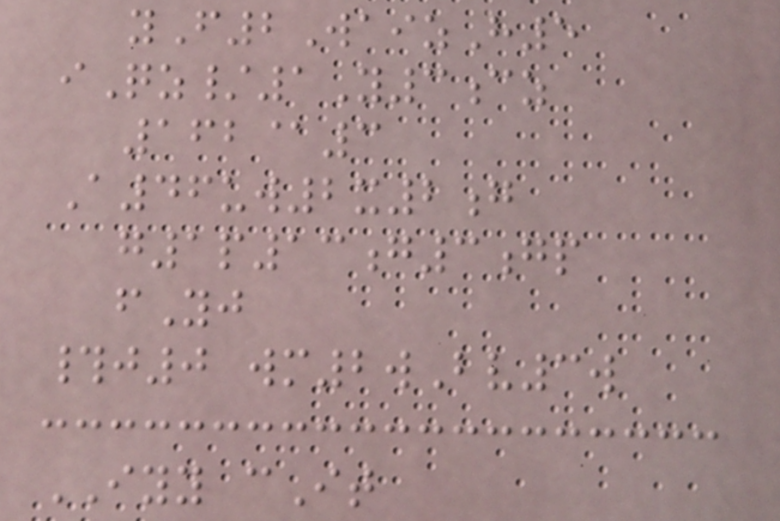yF2WaizH5
iQz/1Y3cz
162@3
A46uw2x2g
g1p13g3gp
fYj
#j0 wm2wBv3w
IYY cIt
